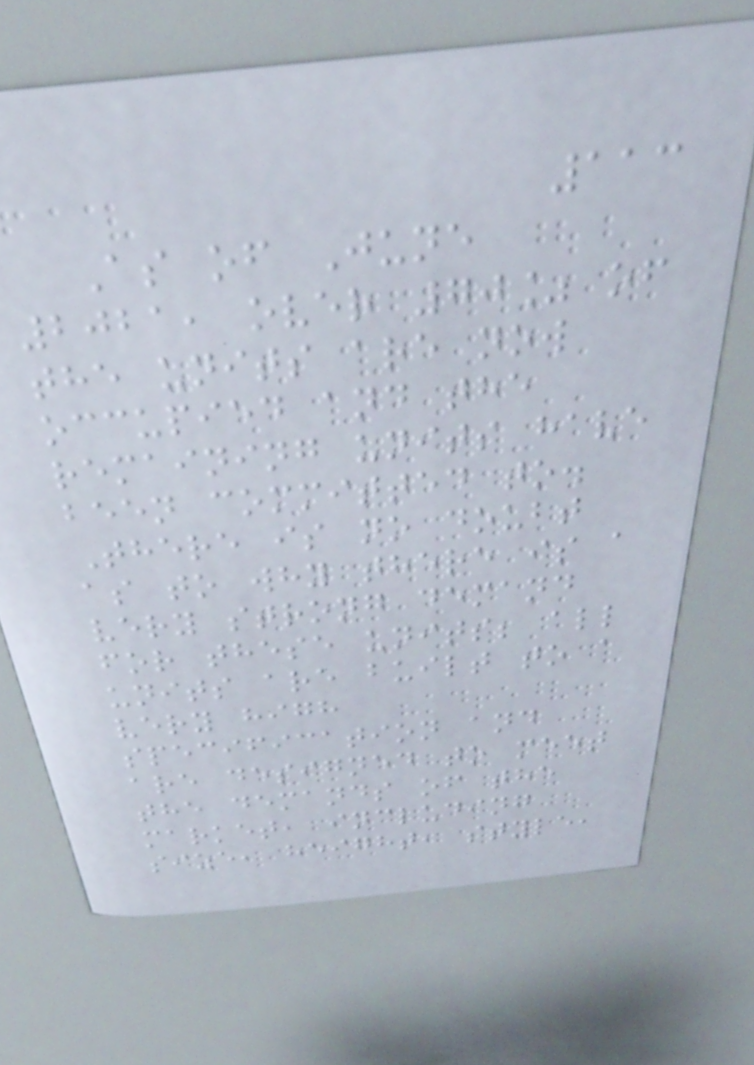113
As of June
2021, over 70% of
the units are now
occupied and the
remaining units have
been committed to.
There is no doubt
as to why there is a
very strong demand
for these units; all
units are built to a
very high
specification and
are designed to meet
the demands of the
market, including
size, height, style,
